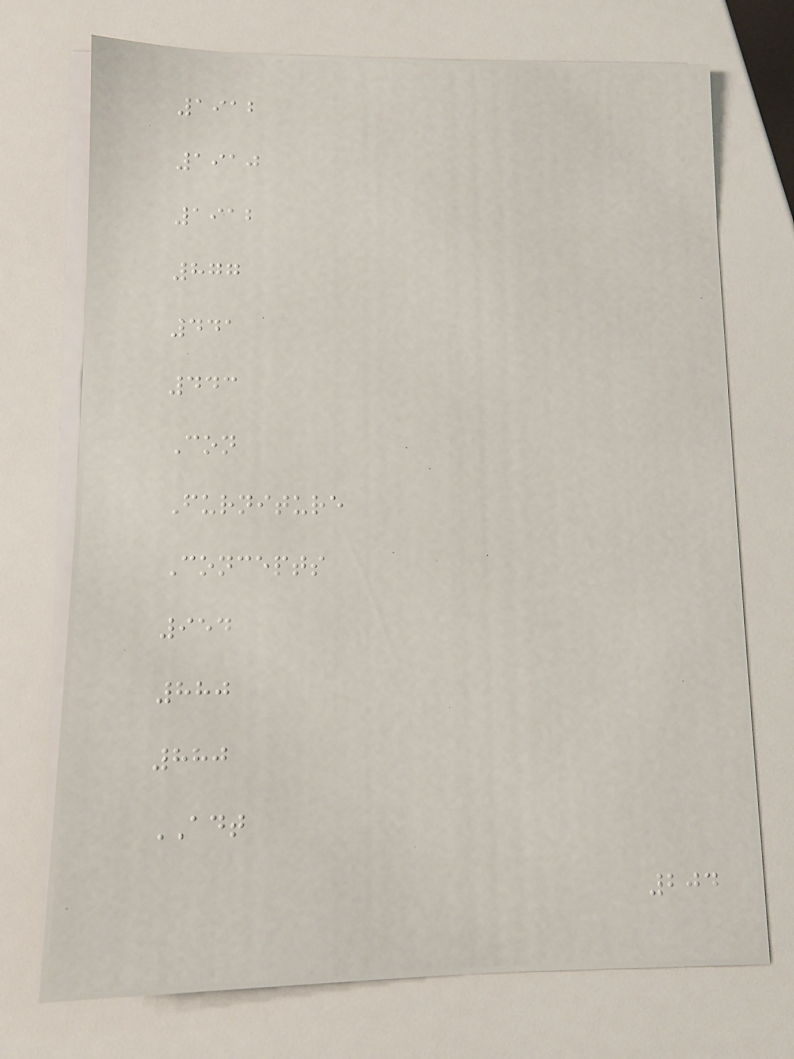1912
1910
1912
877
441
443
Con
Furniture
Concepts
954
880
880
ADT
204
